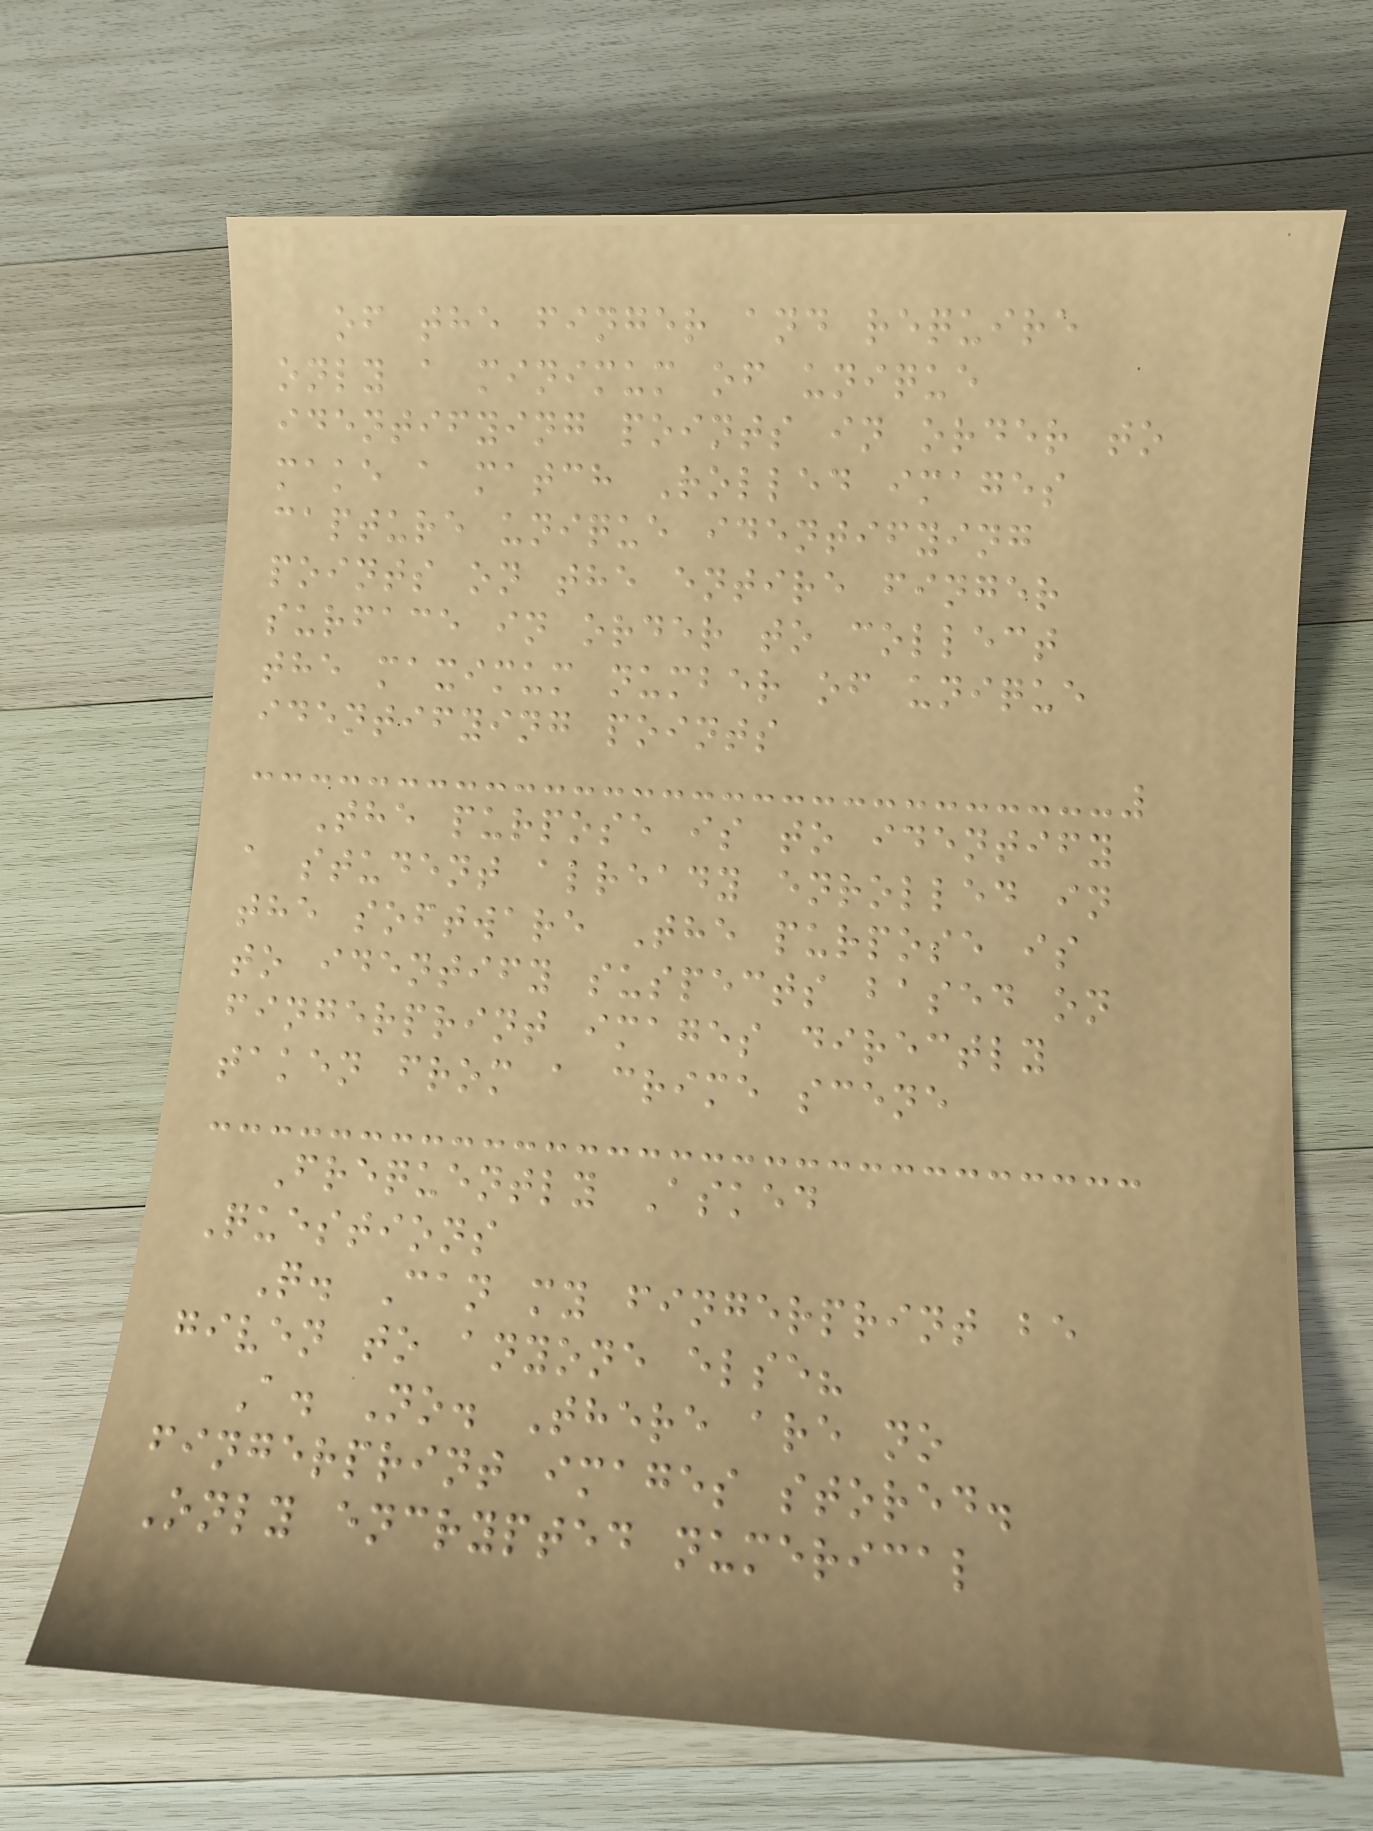of the finger and require
only a minimum of unique
identifying points in order to
make a match Rolled images
capture unique identifying
points on the entire finger
surface in order to collect
the maximum number of unique
identifying points
The purpose is to identify
a student already enrolled in
the software The purpose is
to identify suspects based on
fingerprint images directly
taken from a crime scene
Frequently Asked
Questions
Q. Can my fingerprint be
given to anyone else?
A. No. There are no
fingerprint images stored.
Only encrypted numerical
